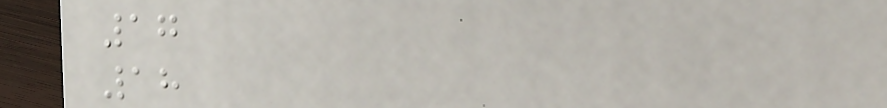17
18
